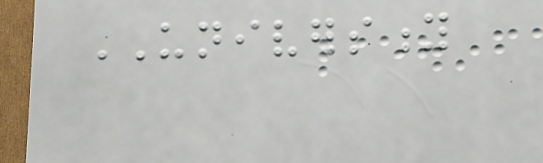UNIVERSITY
